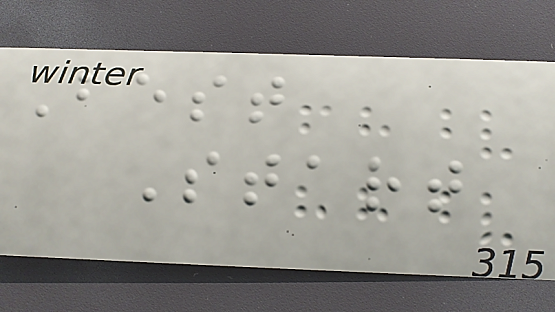Best
Start
